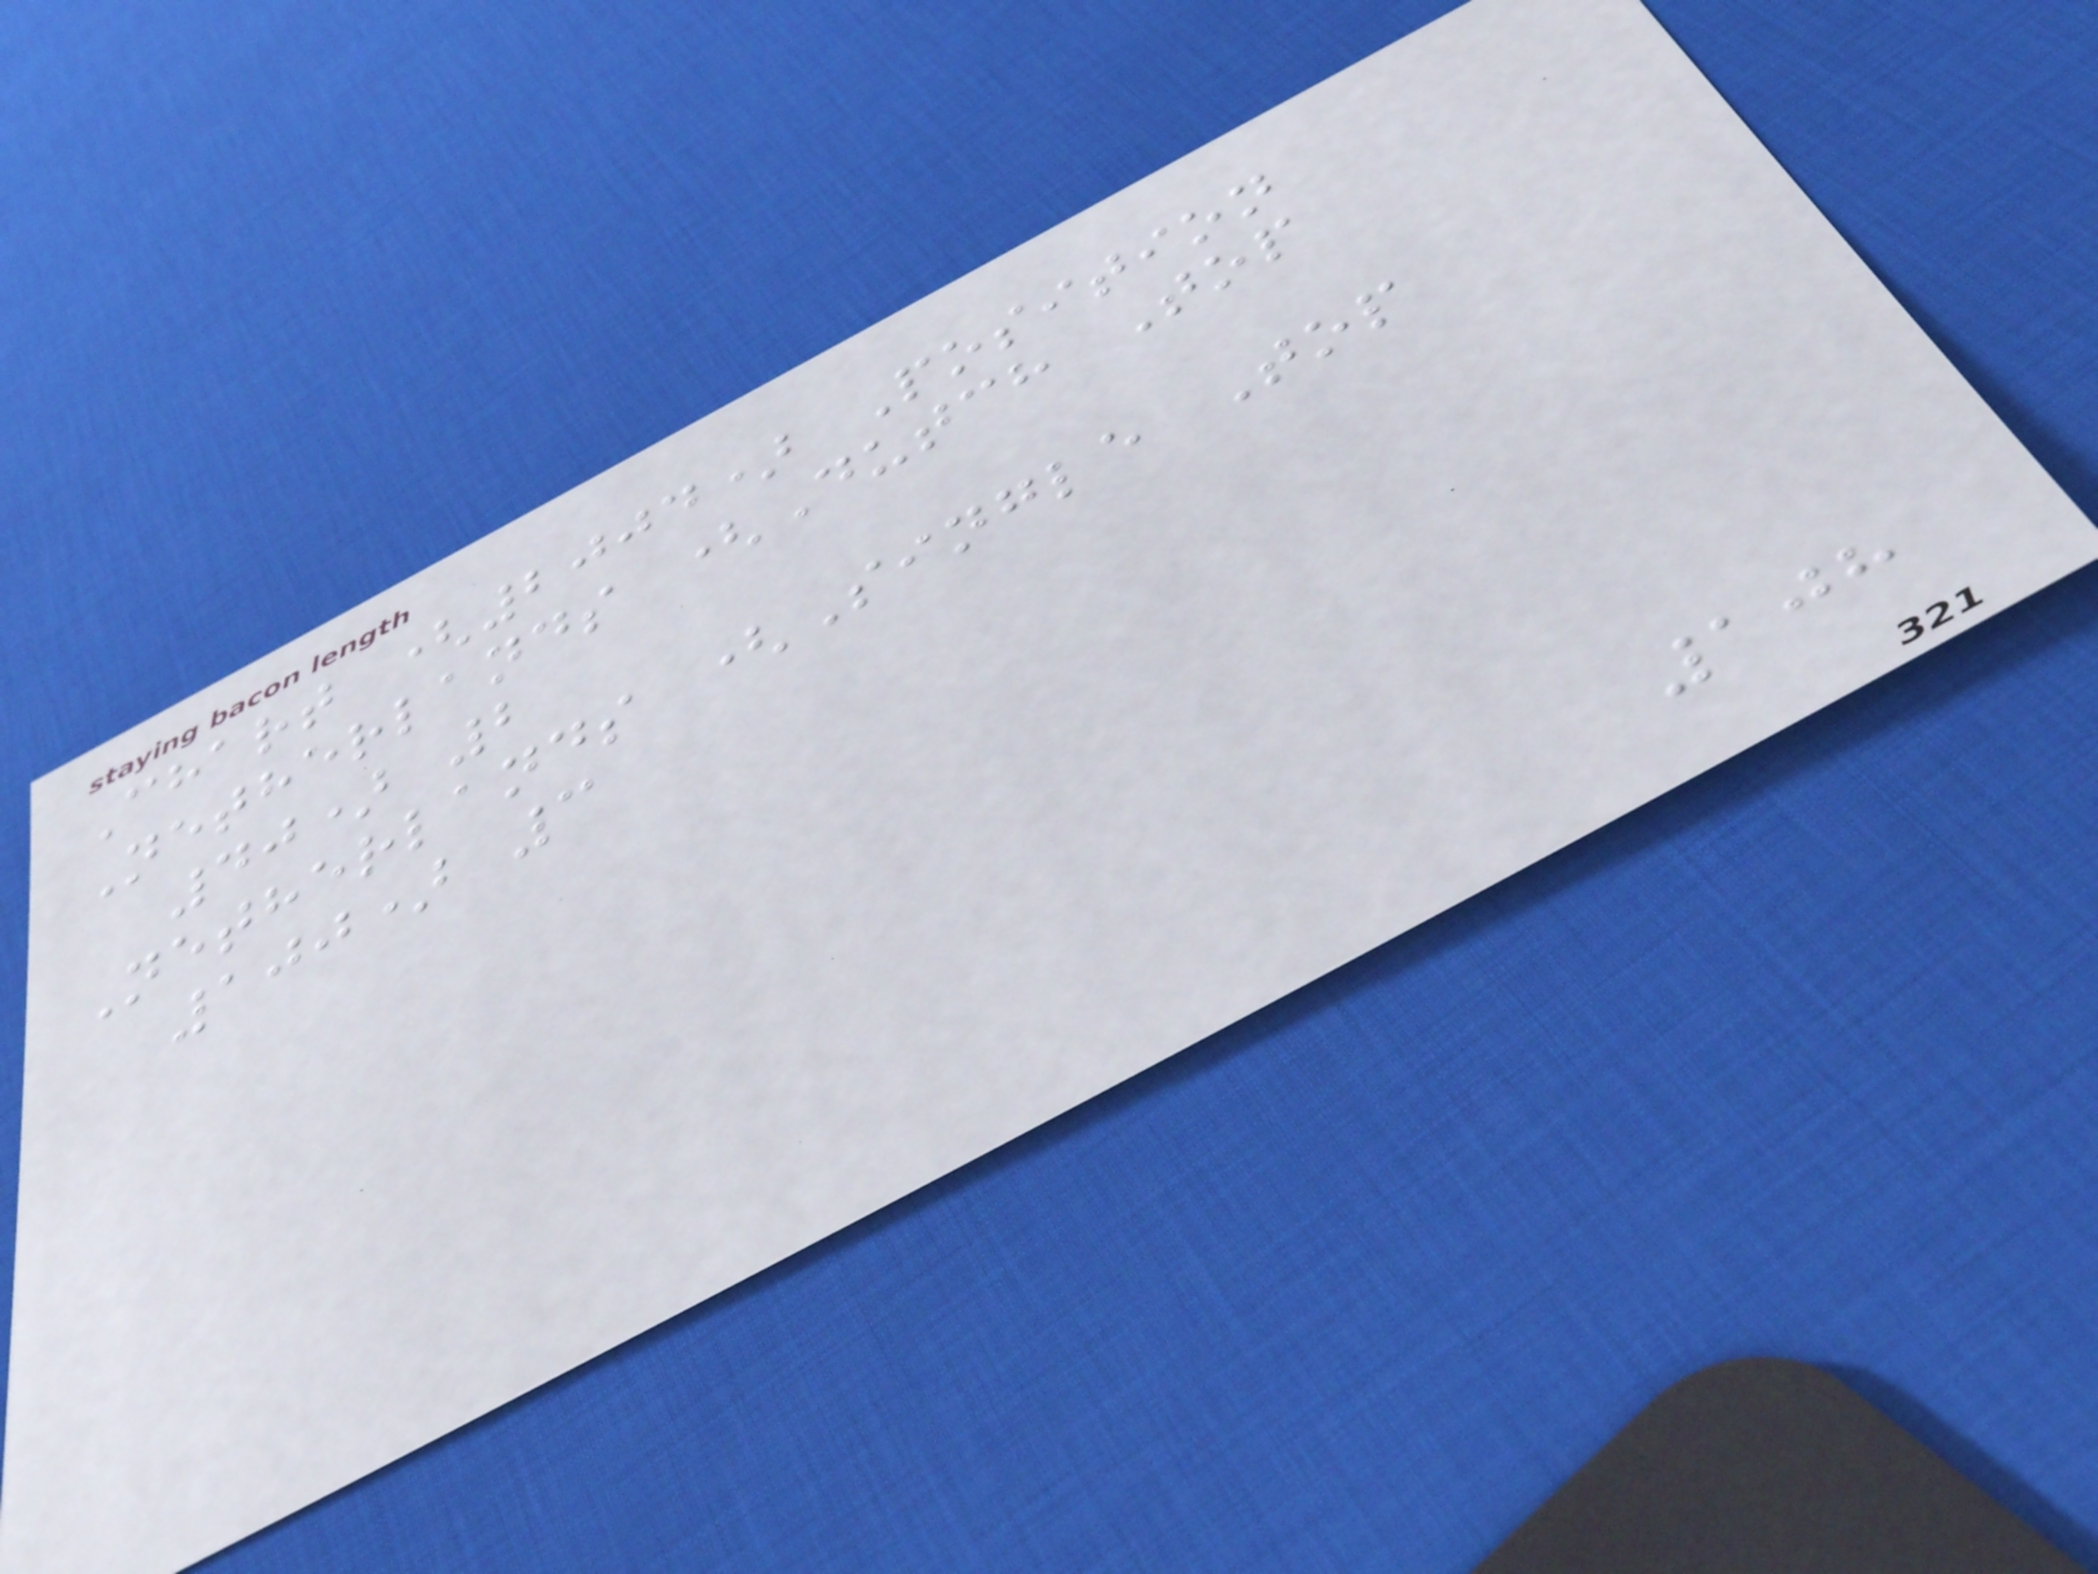Chart (2004) Position
Netherlands (Dutch Top
40) 2
Netherlands (Single Top
100) 3
108
